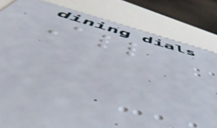All
